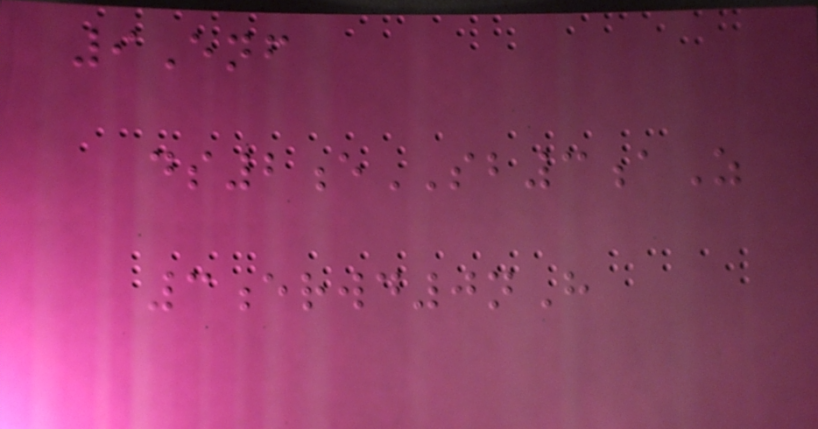9Enf
ds2eSB3aZ
3erwd0nH
